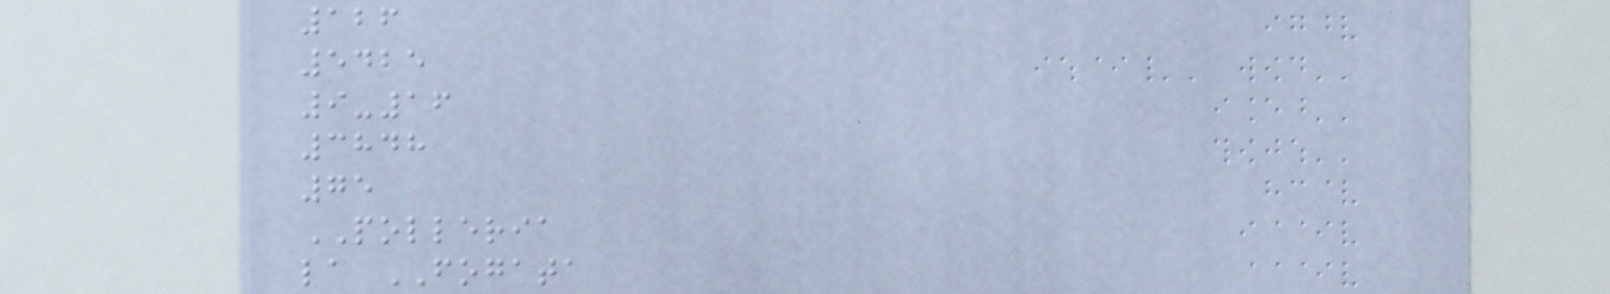126
5425
9-16
3848
75
POLLERIA
la FOGATA
